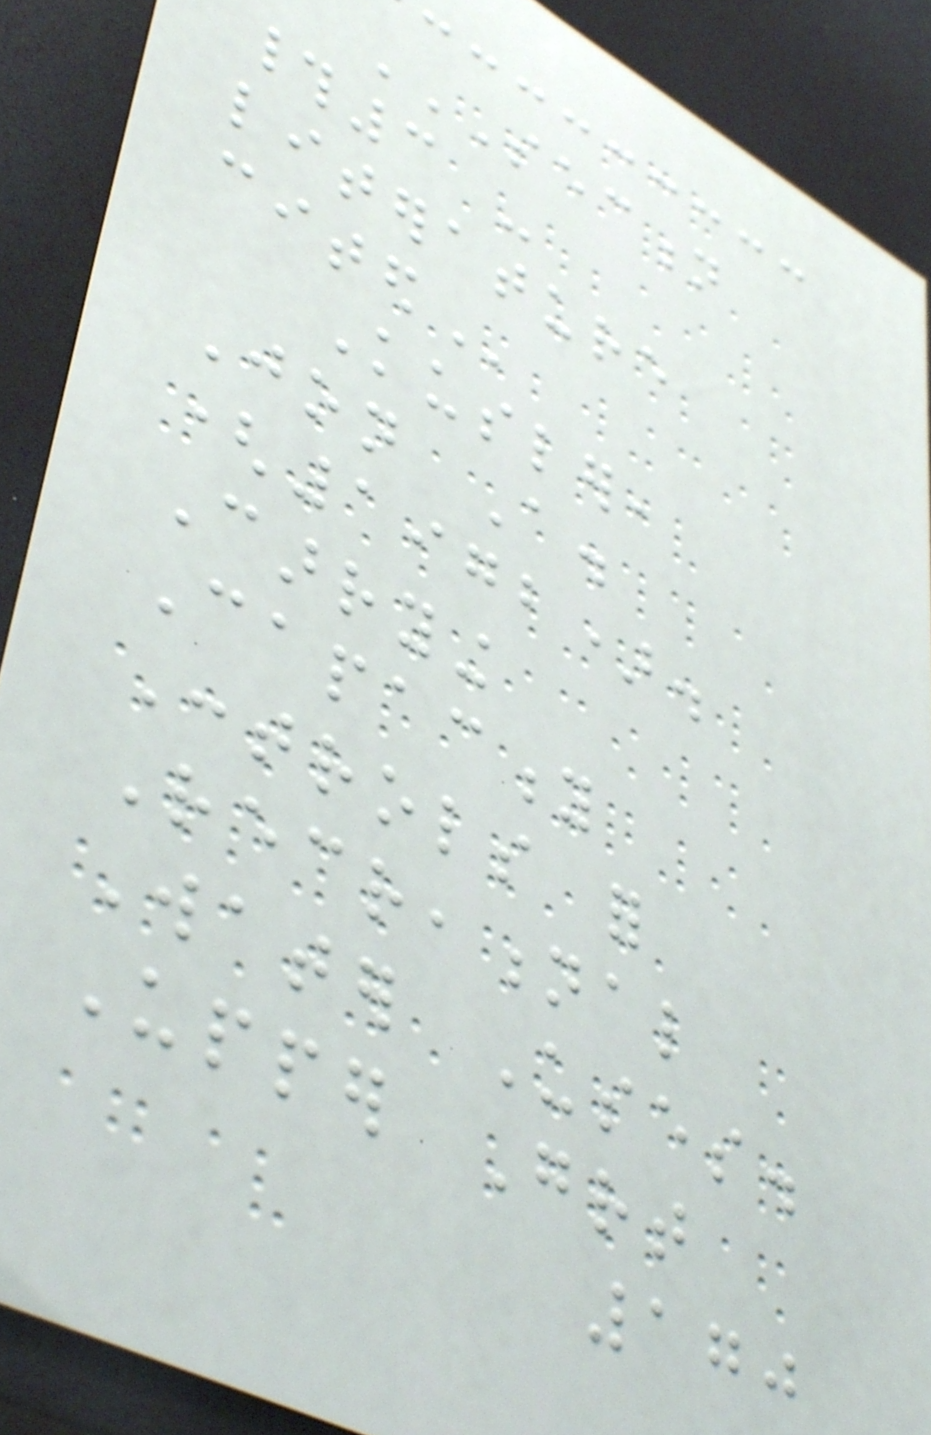SECTION
#3 -
LITERATURE
CITED
Kusler,
Jon A.
(1972).
Carrying
Capacity
Controls for
Recreational
Water Uses.
Upper Great
170
